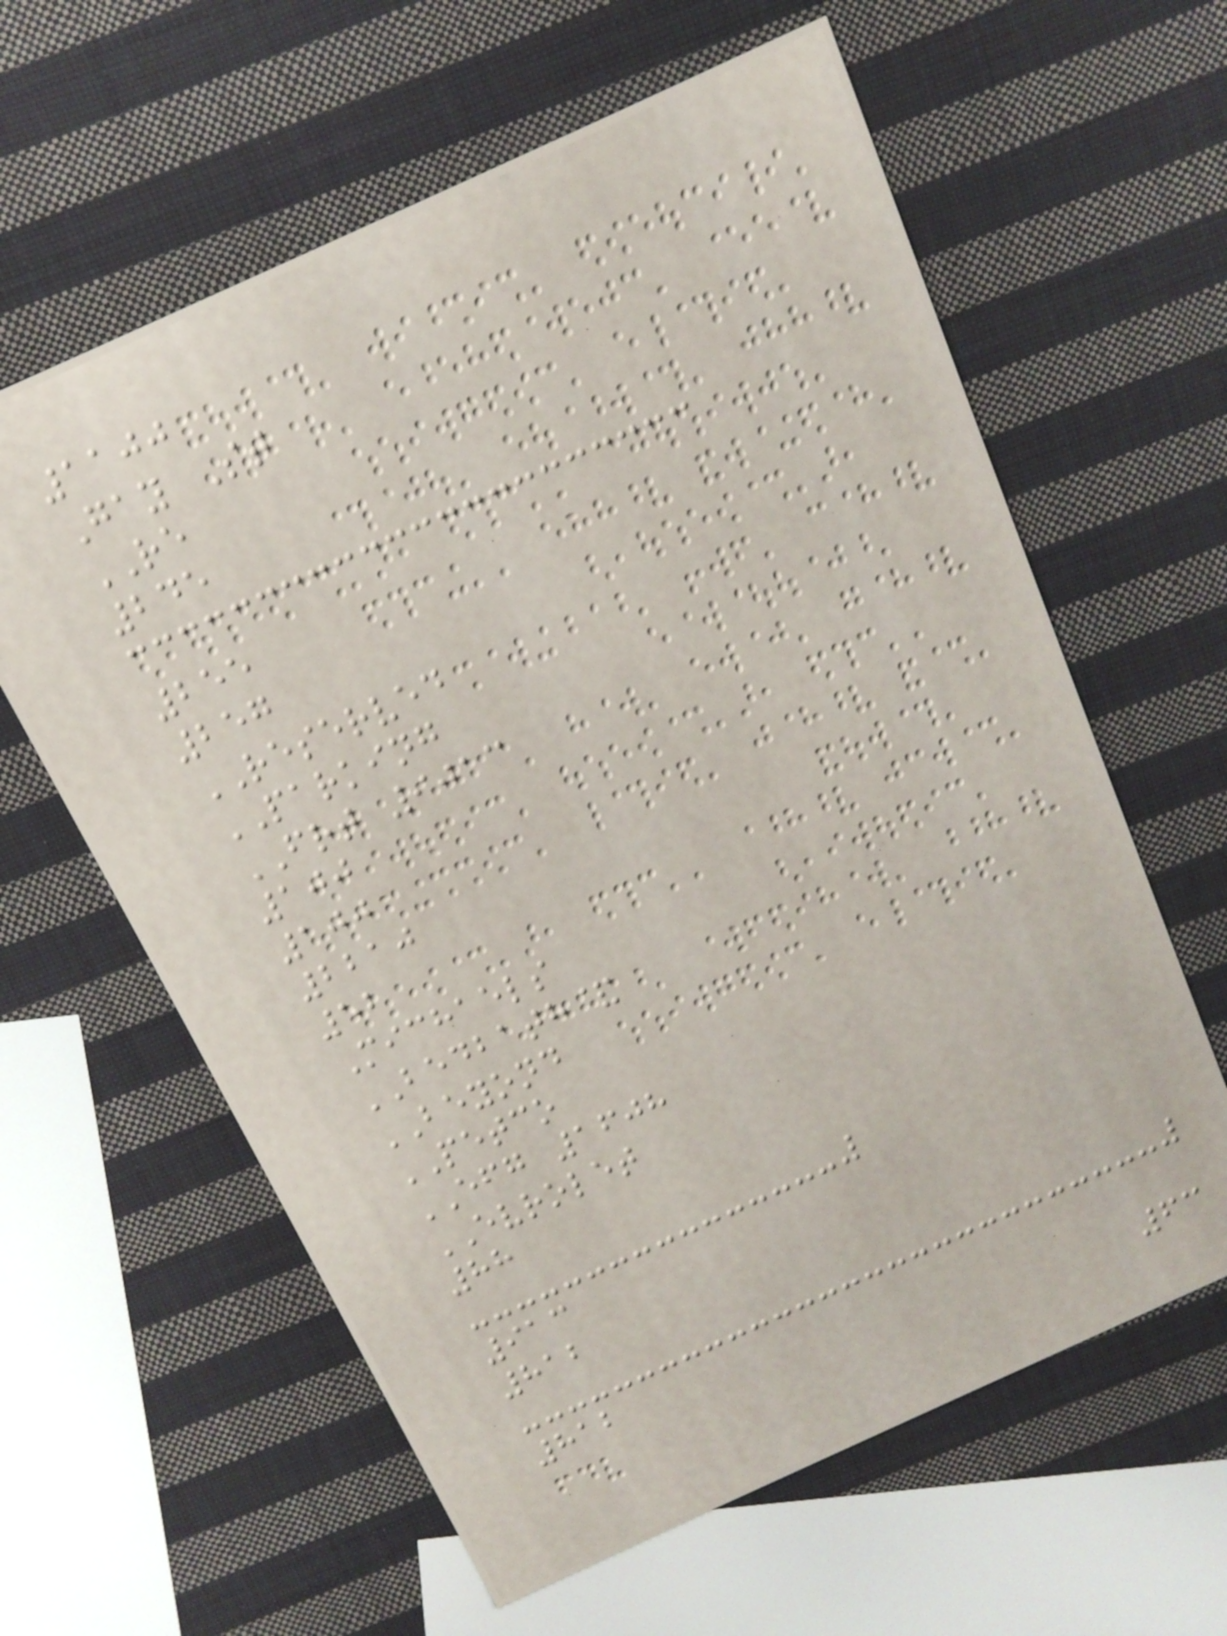1100
Gay St
RE
245
255
257
RESERVED
PARKING
FRT 9013
100
100
2210
52
Michaels
BEDBATH&
BEYOND
PETCO
EFG 1608
EVROLET
88
913
812
812
63
